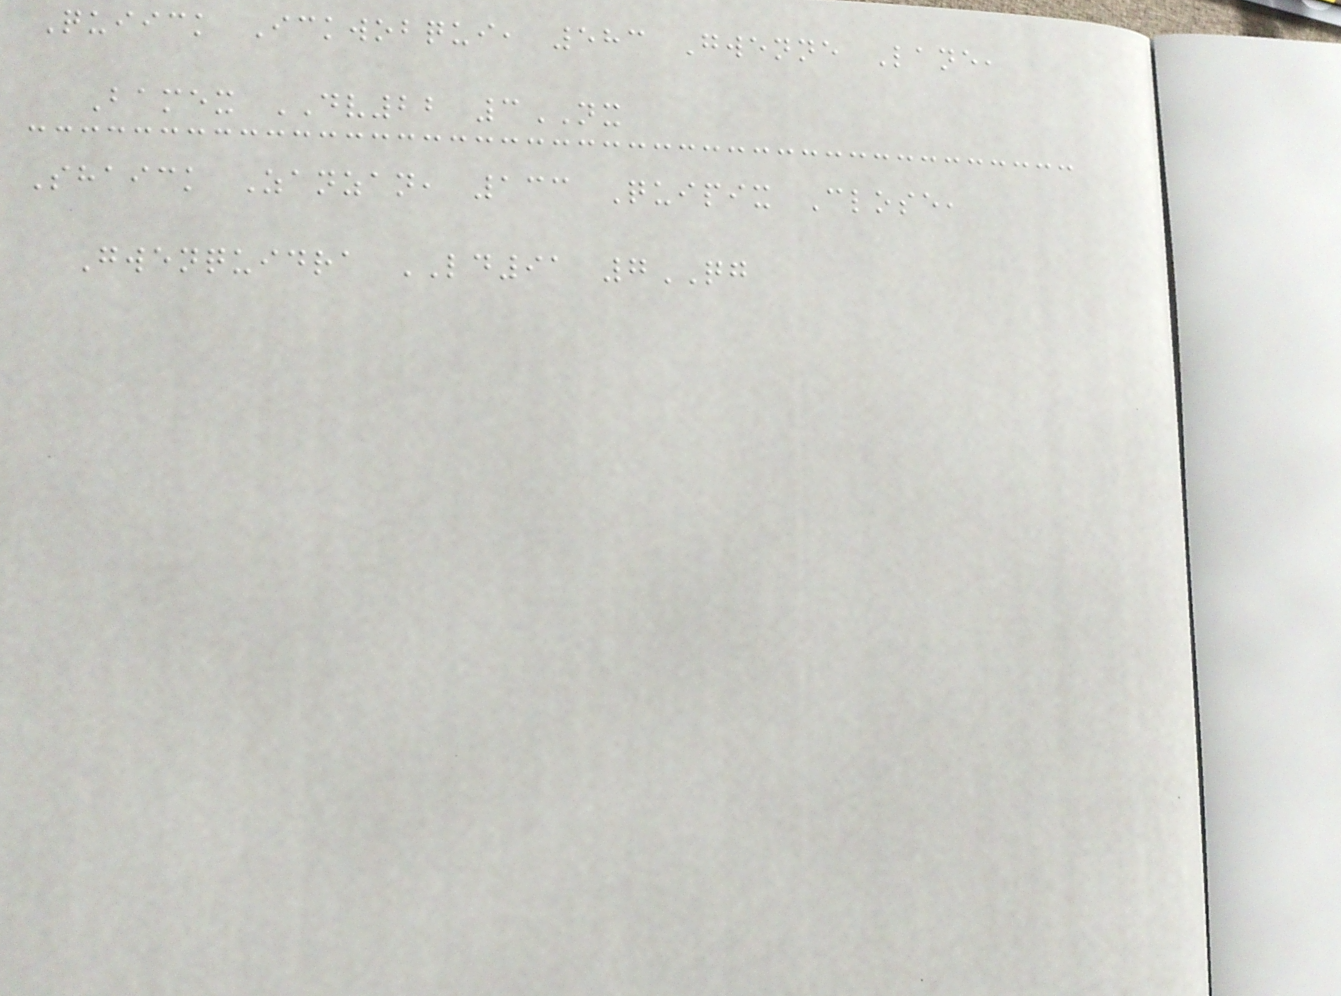Quiick Ickwobqui, 583 Gwenne Lane,
Bamex DV22 3NX
Shaick Zanzan, 133 Quipix Close,
Gwenquidra LD91 7QG
